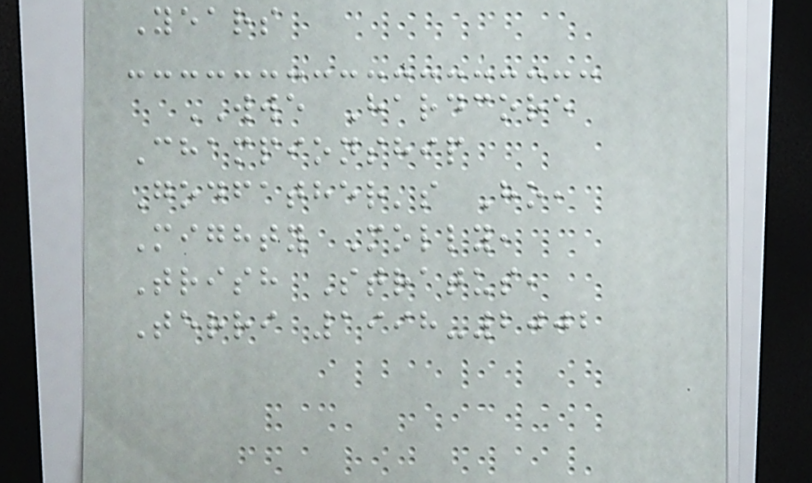Years
WWE Hardcore
Championship
Godfather's Ho,
Mighty Molly,
Trish Stratus,
Terri 1998-2002
